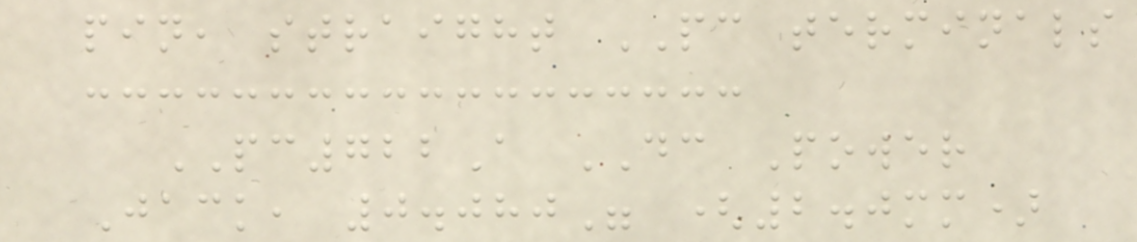pin, straight PC terminals
PC722A DC Power
Jack, 0.080" (2.0mm)
